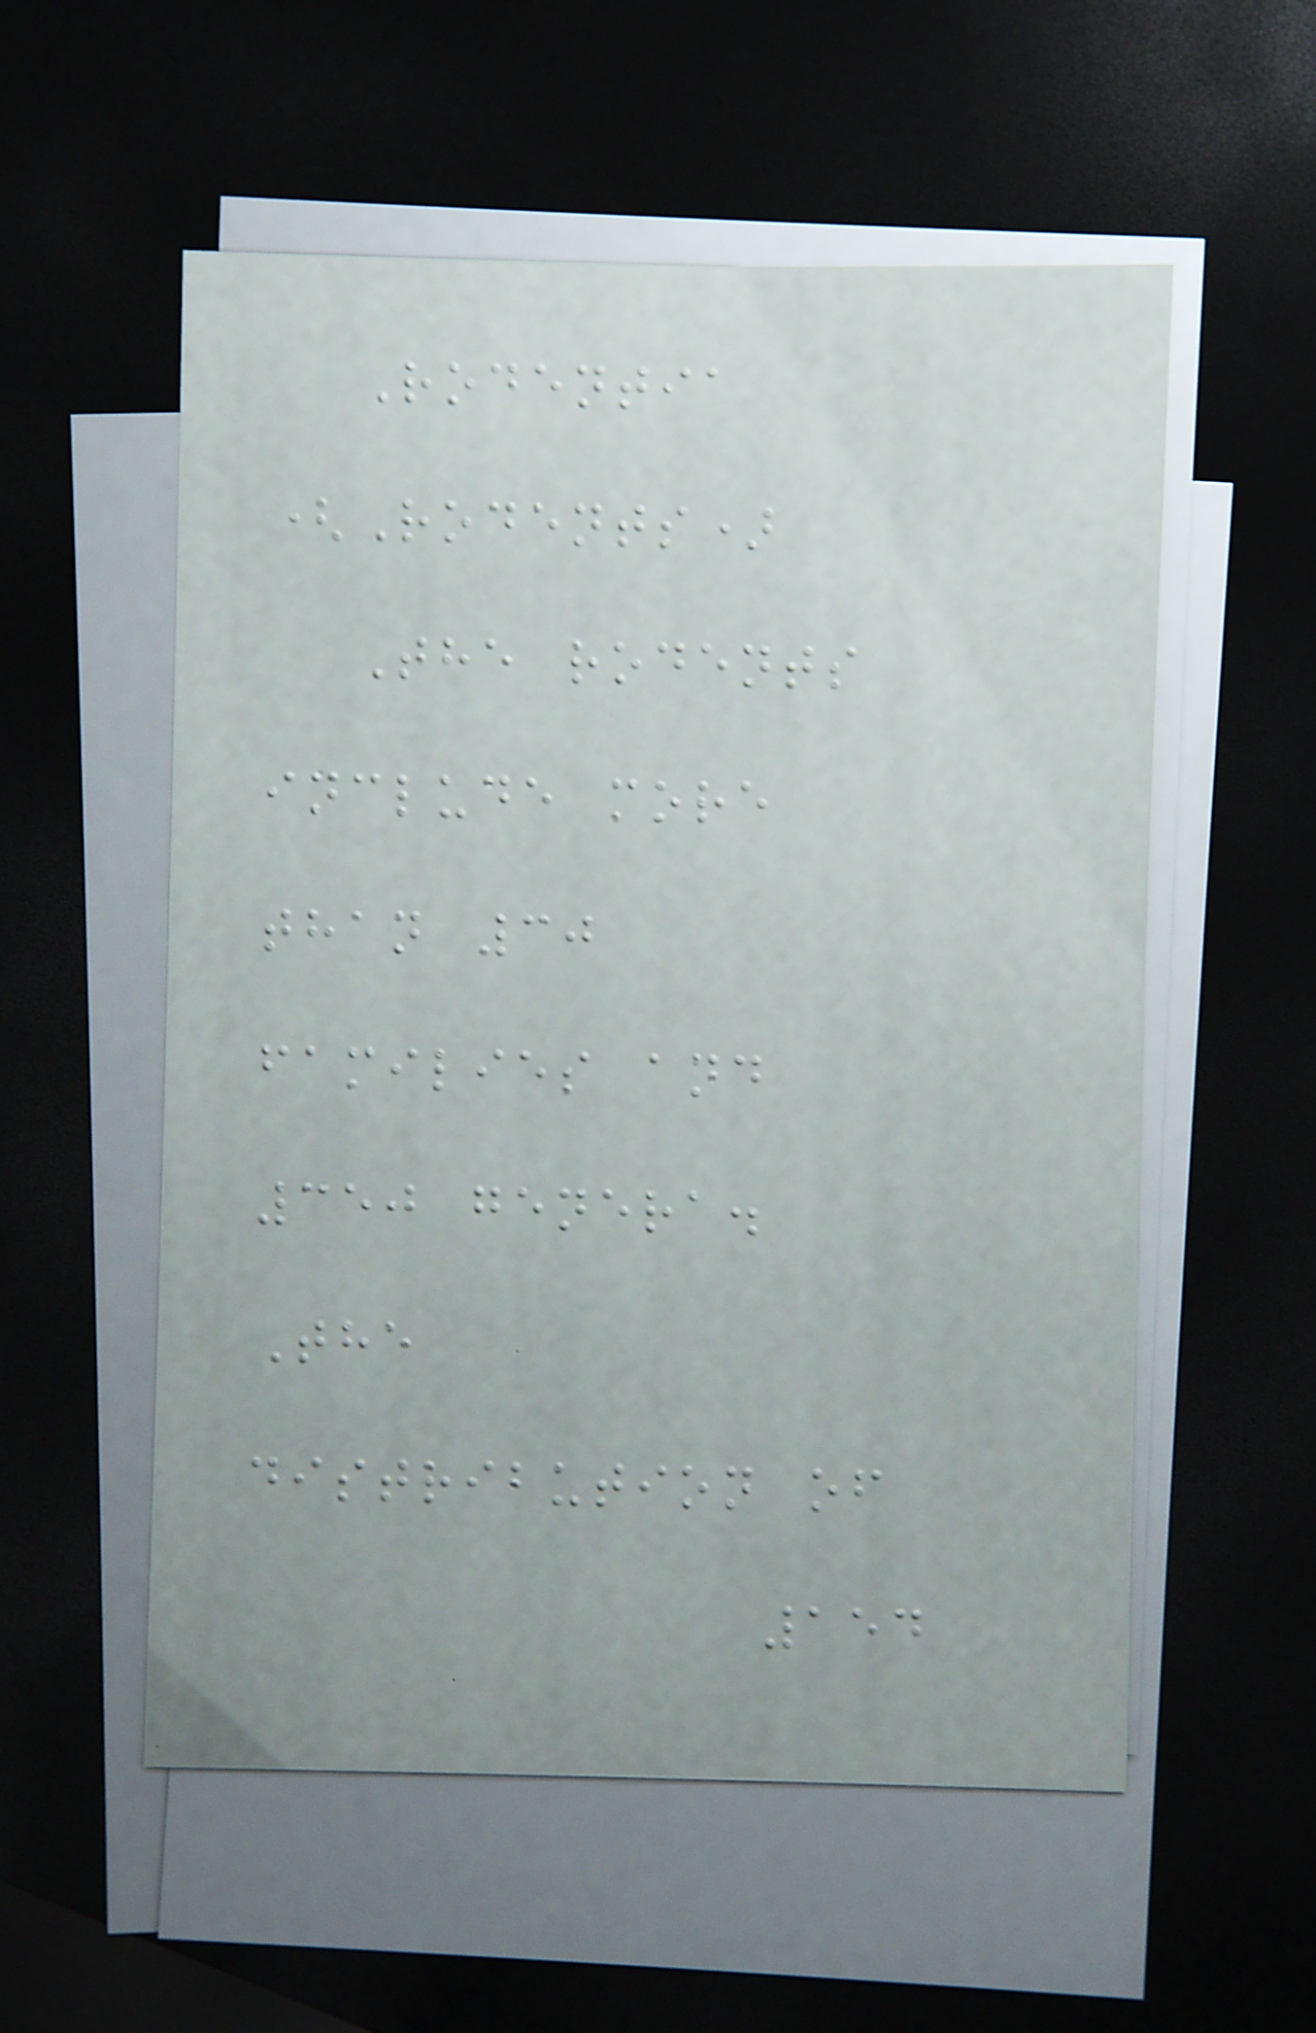Rodentia
(Rodents)
The rodents
include more
than 30
families and
350 genera.
The
distribution of
154
